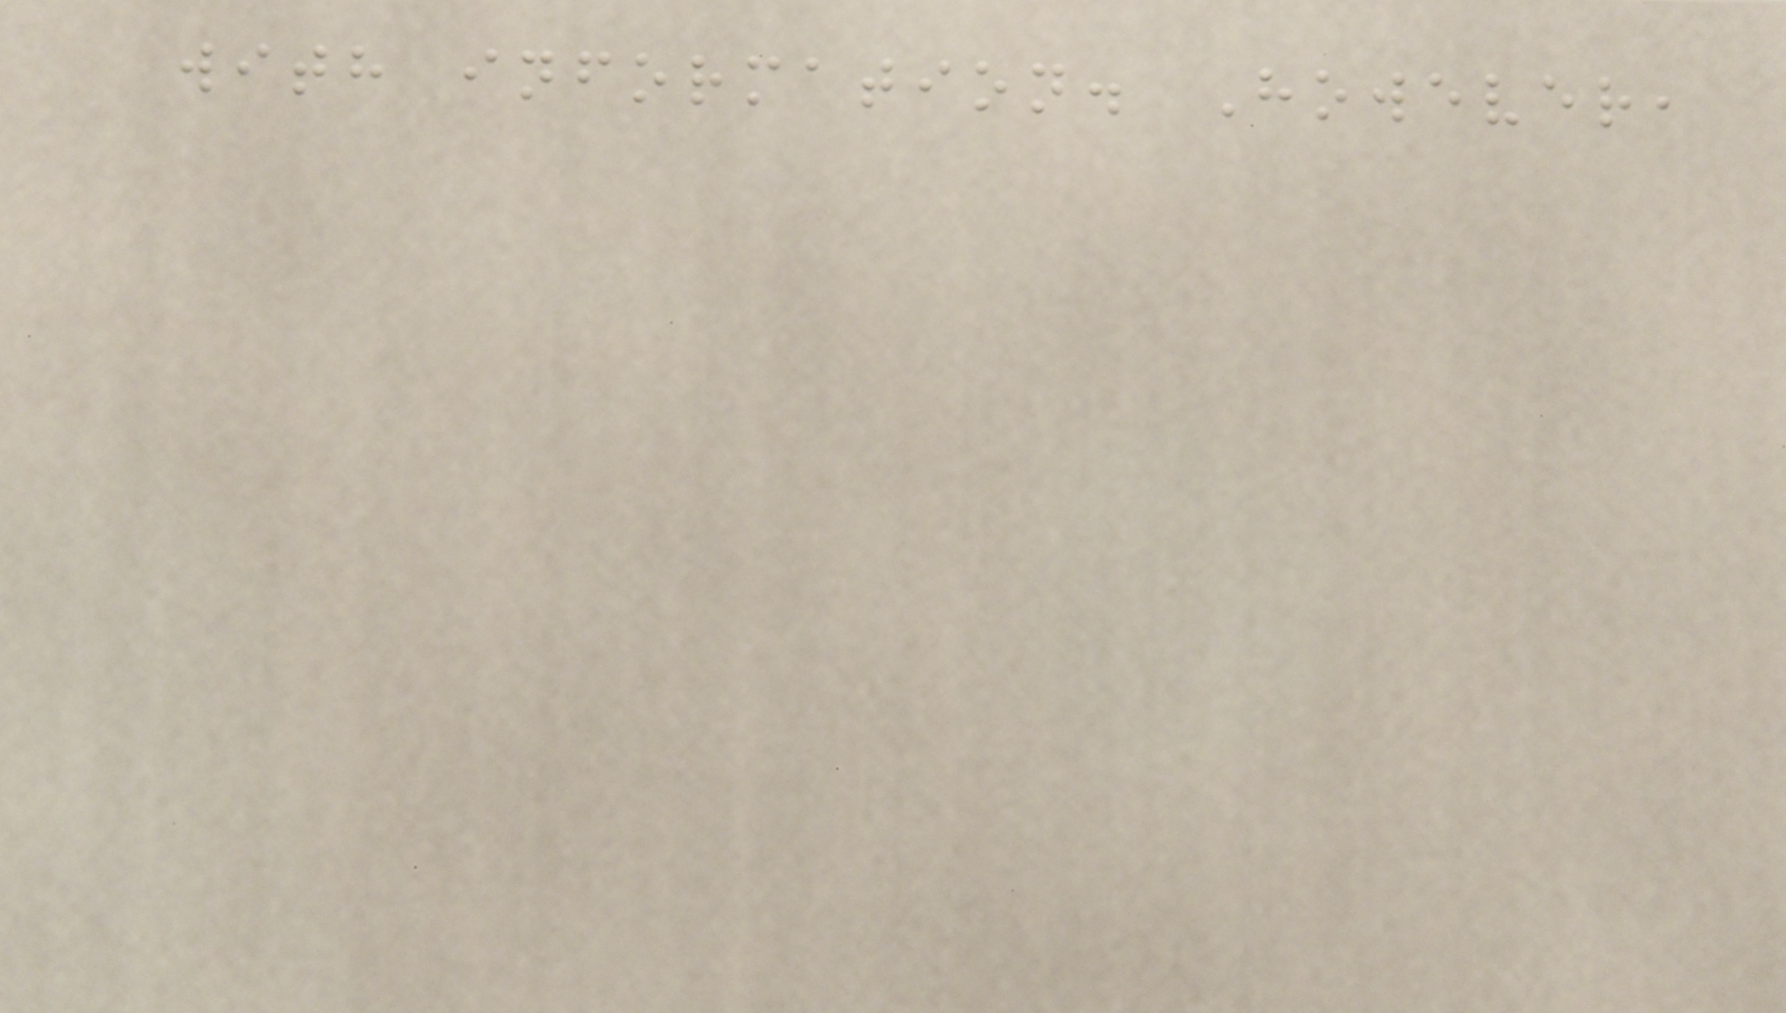with information. However,
